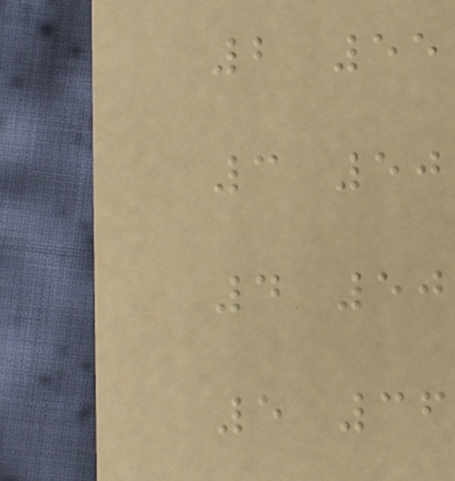2 55
3 50
4 50
5 36
